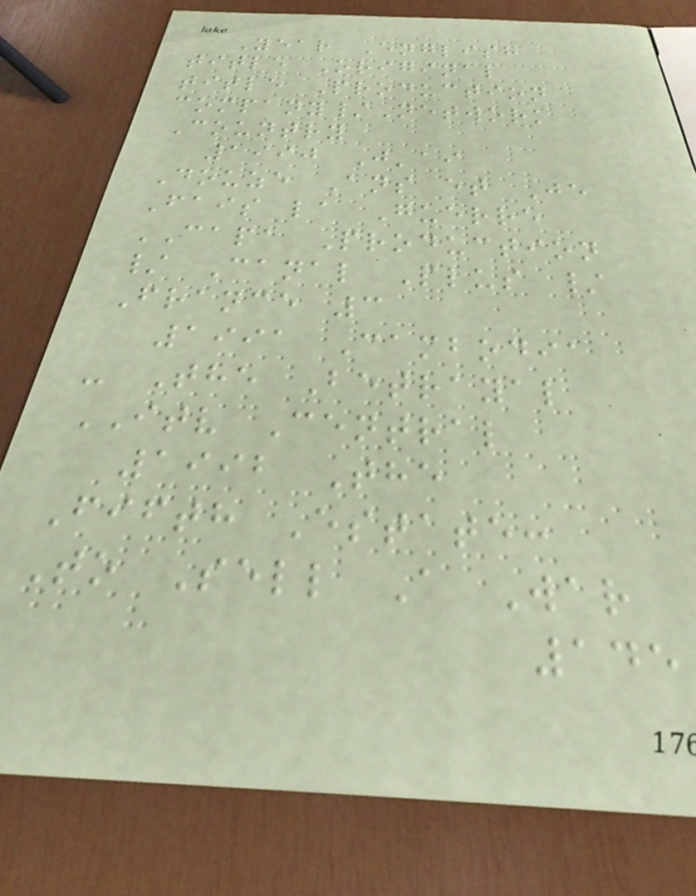Year English
title Original
title Production
company/Network
Country
1990 J'ai
Douze Ans et Je
Fais la Guerre
CAPA Production
/ Canal Plus /
France 3
1991 Cambodia
- The Betrayal
ITV Central
1992 The
Fifth Estate:
To Sell A War
145
